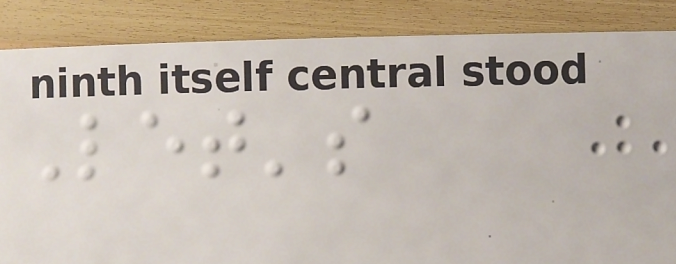Let's
